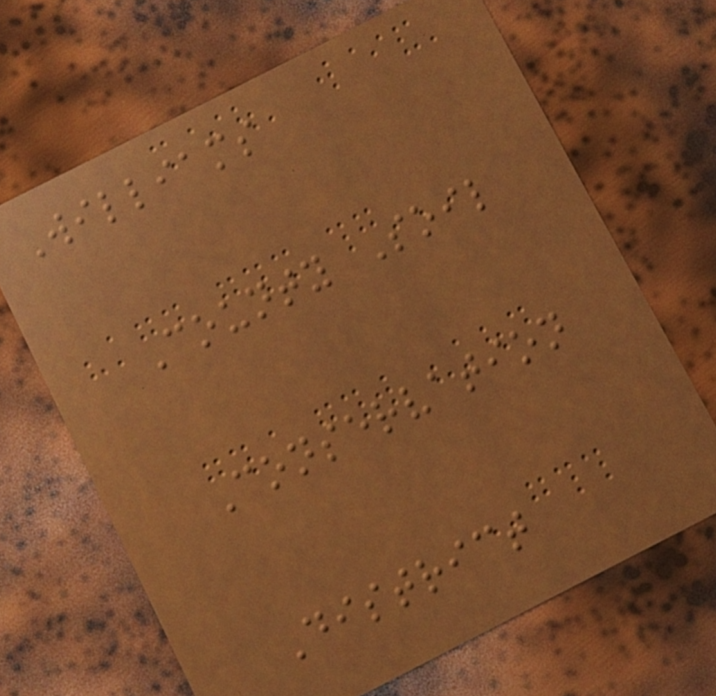Williams
County Soil
Conservation
District
